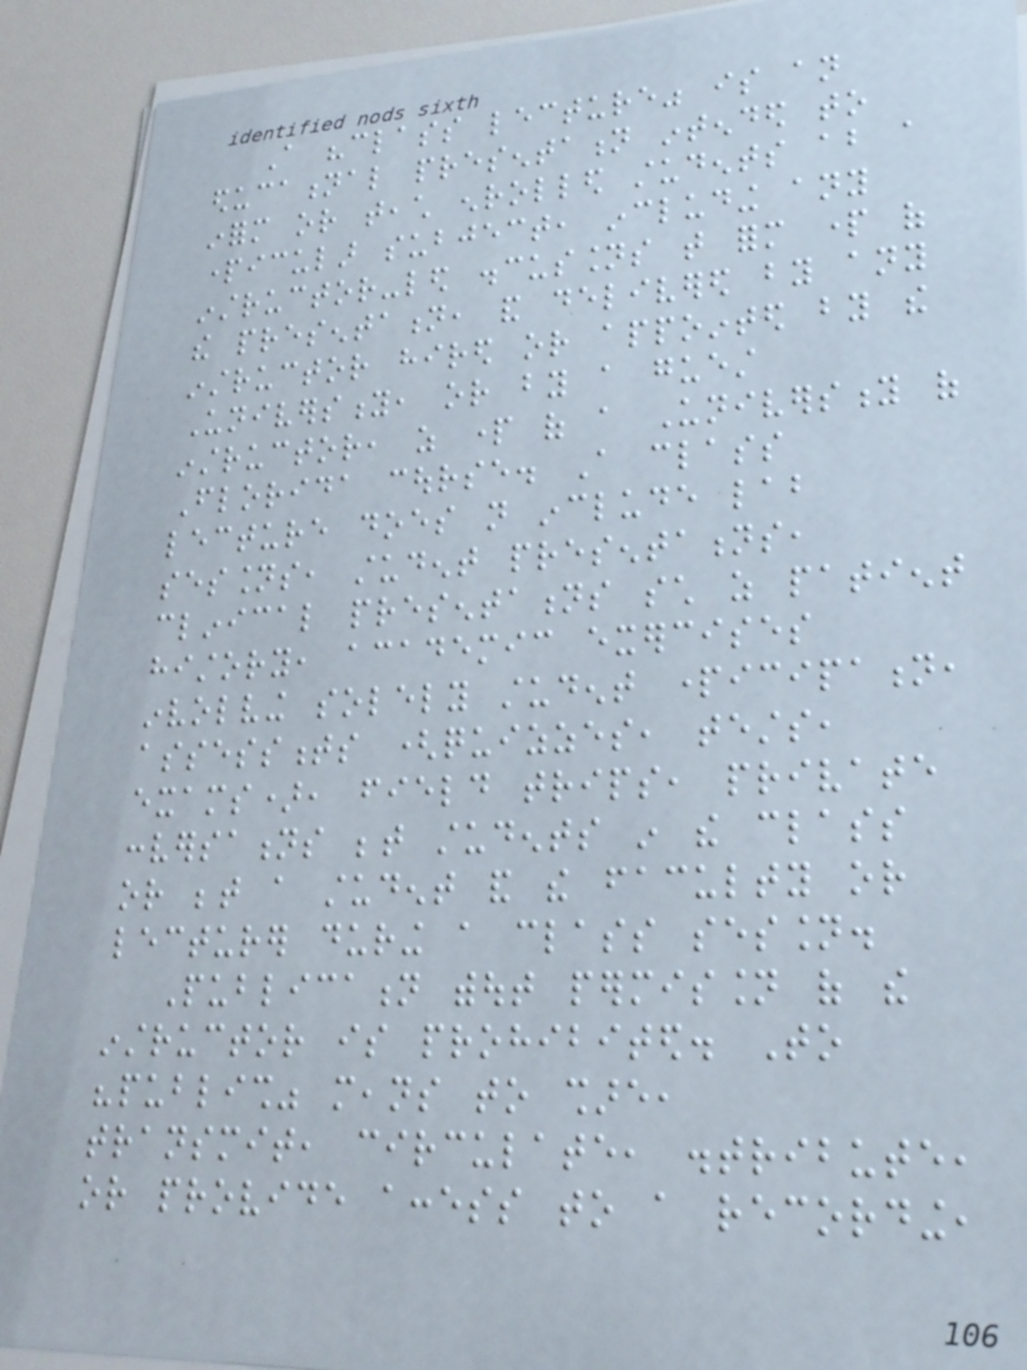A "class lecture" is an
educational presentation intended to
inform or teach enrolled students about a
particular subject, including any
instructor-led discussions that form part of
the presentation, and delivered by any
instructor hired or appointed by the
University, or by a guest
instructor, as part of a University of
Florida course. A class
lecture does not include lab
sessions, student presentations,
clinical presentations such as patient
history, academic exercises
involving solely student participation,
assessments (quizzes, tests,
exams), field trips, private
conversations between students in the class
or between a student and the faculty or
lecturer during a class session.
Publication without permission of the
instructor is prohibited. To
"publish" means to share,
transmit, circulate, distribute,
or provide access to a recording,
